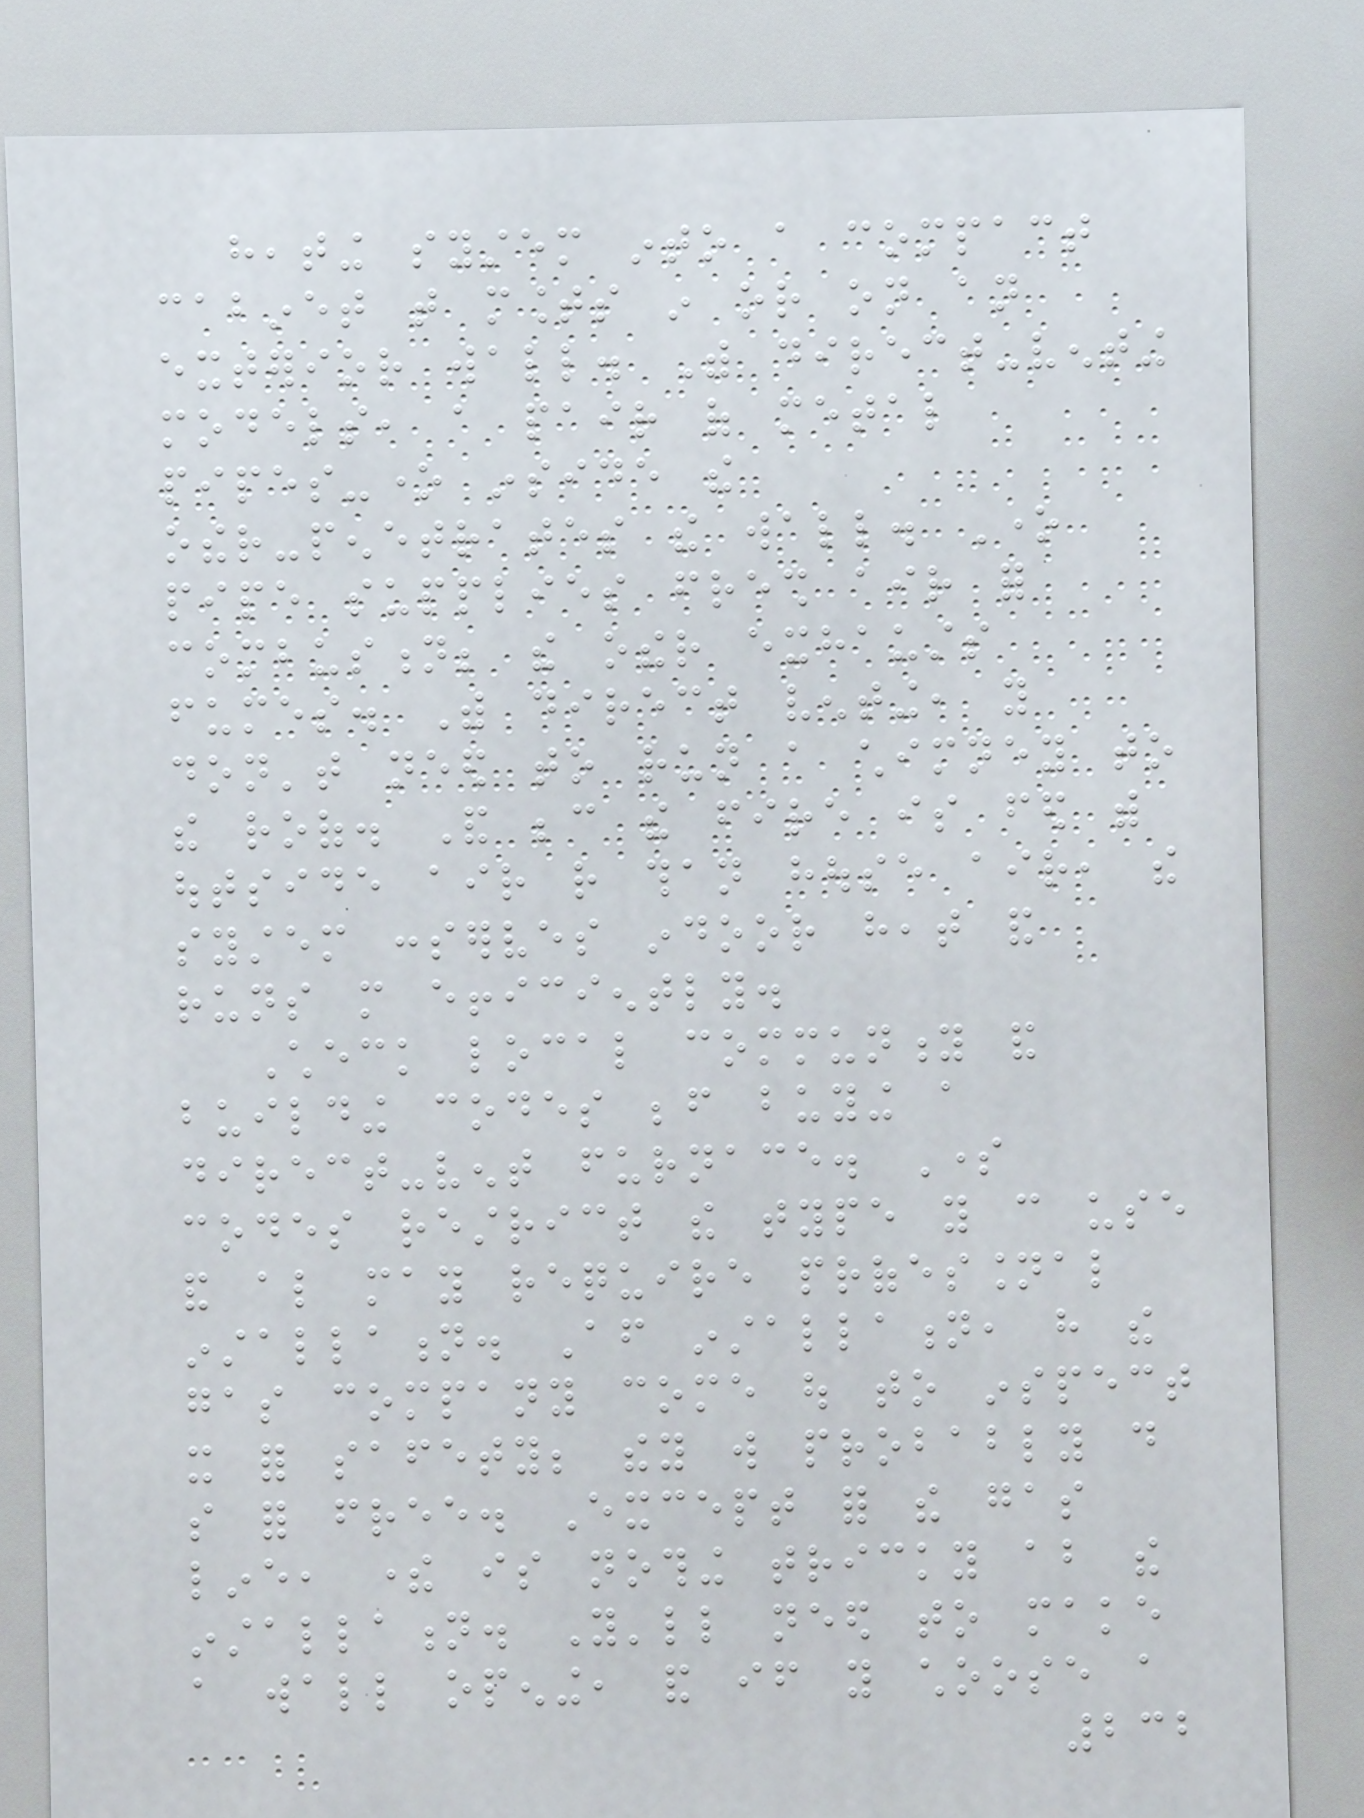heating system into a compact
cabinet that mounts in or on an
exterior wall. With direct-venting
models, a pair of metal
pipes-one inside the
other-penetrates the wall. One
pipe supplies fresh air for
combustion; the other exhausts
fumes. With direct venting, you
don't need to run a chimney to
the roof. And because the fire is fed with
outside air rather than house air, the
system conserves indoor heat and
runs more efficiently.
Check local community and
building codes before buying a
direct-vent furnace. Some
codes restrict the type you can use
and also may require professional
installation. After installation, have the
gas company come out to inspect
it for safety; they will probably do
so for free. Except for the gas
line, there is nothing tricky about the
installation. You'll need to make
a wall opening, and if you choose a
232
